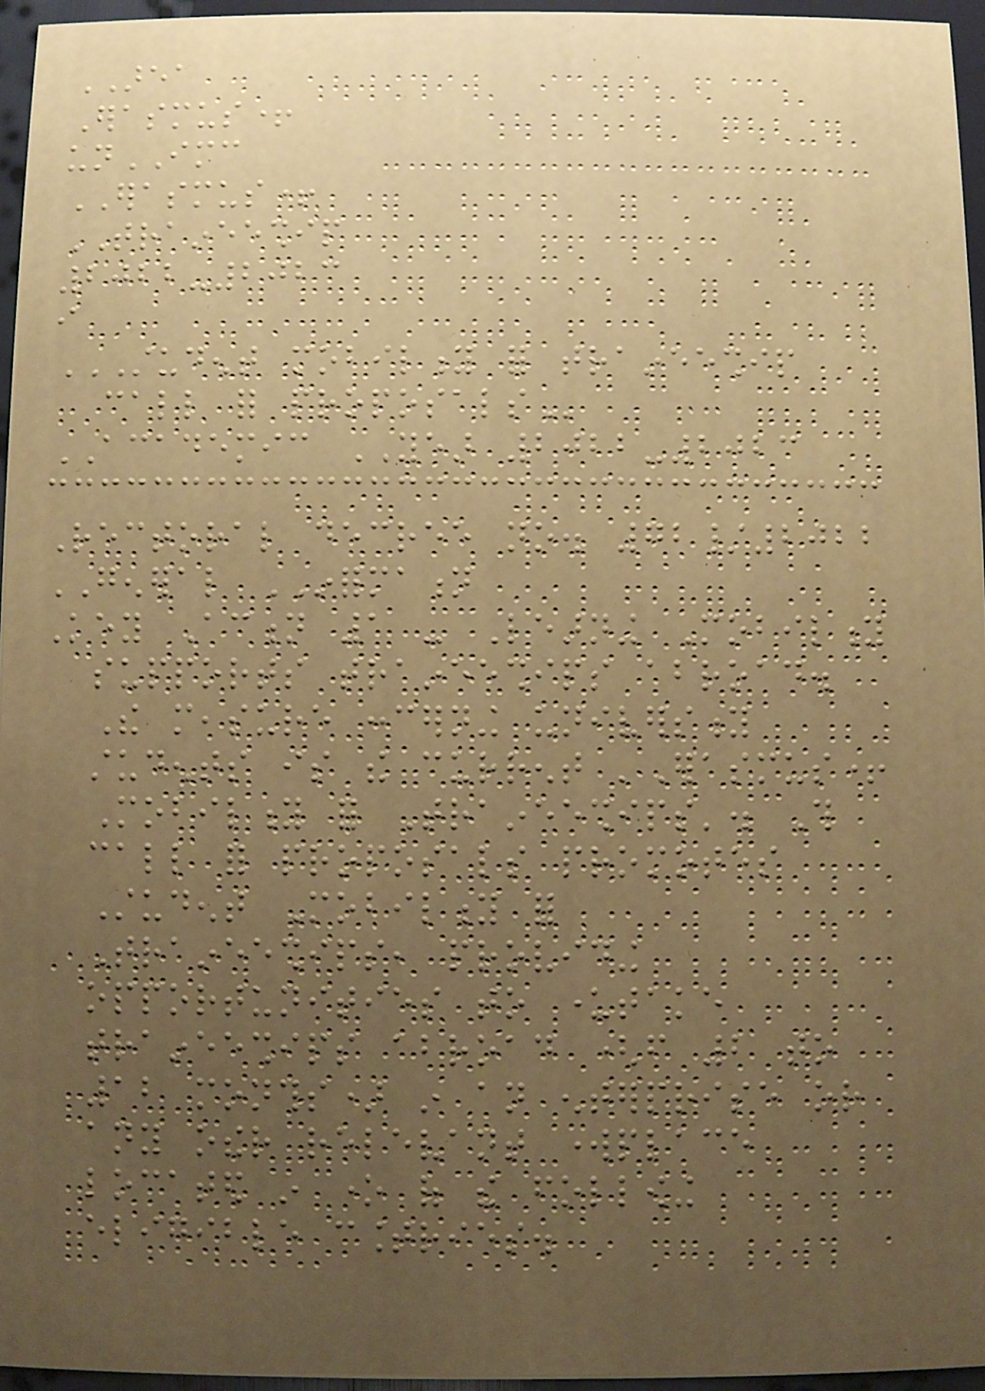AREA
Erasmus+
unIMC
ERASMUS+
TRAINEESHIP
2022-2023
i
STUDENT MOBILITY FOR TRAINEESHIP
CALL FOR PROPOSALS
ACADEMIC YEAR 2022-2023
Rectoral decree no. 72/2022
GENERAL INFORMATION
Key Action 1 - Learning Mobility
supports traineeships abroad.
The measure concerning university
students is the current 'Erasmus+
Mobility for Traineeships'. This
call for proposals promotes
Student Mobility for
Traineeships, providing
opportunities to undertake
traineeships abroad (from 2 to
12 months) in an enterprise or
any other relevant workplace
located in one of the following
eligible countries.
